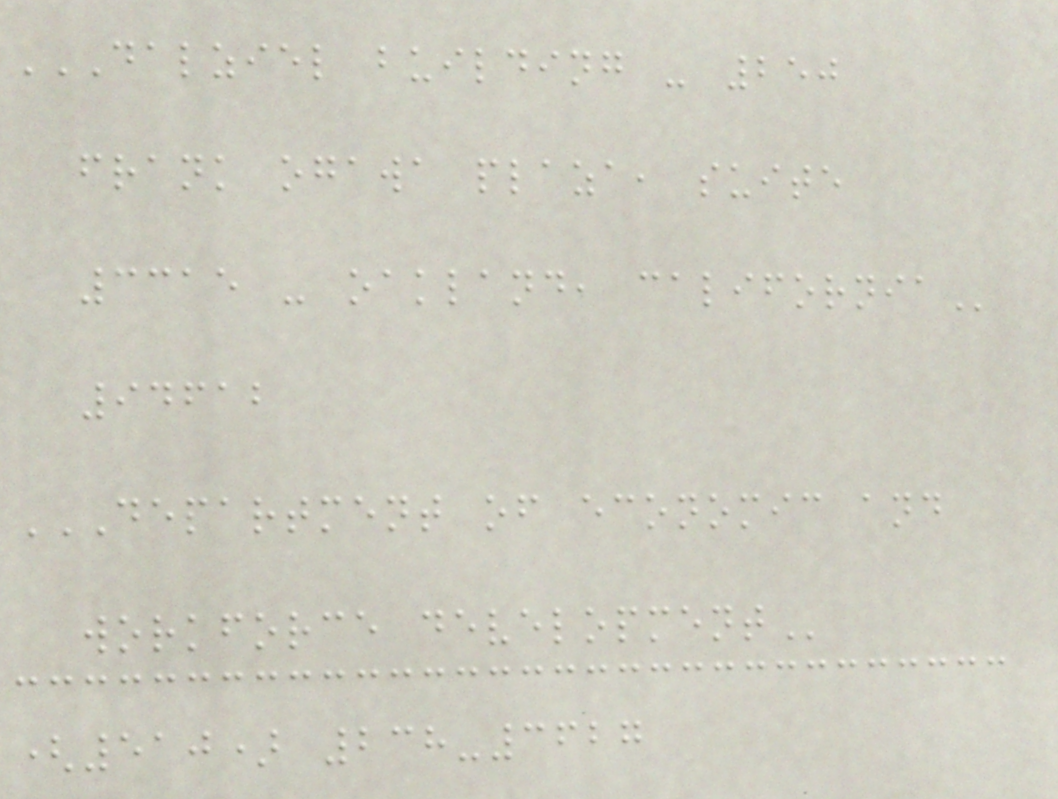DALZIEL BUILDING - 250
FRANK OGAWA PLAZA, SUITE
3315 - OAKLAND, CALIFORNIA
94612
DEPARTMENT OF ECONOMIC AND
WORKFORCE DEVELOPMENT
(510) 238-3627
